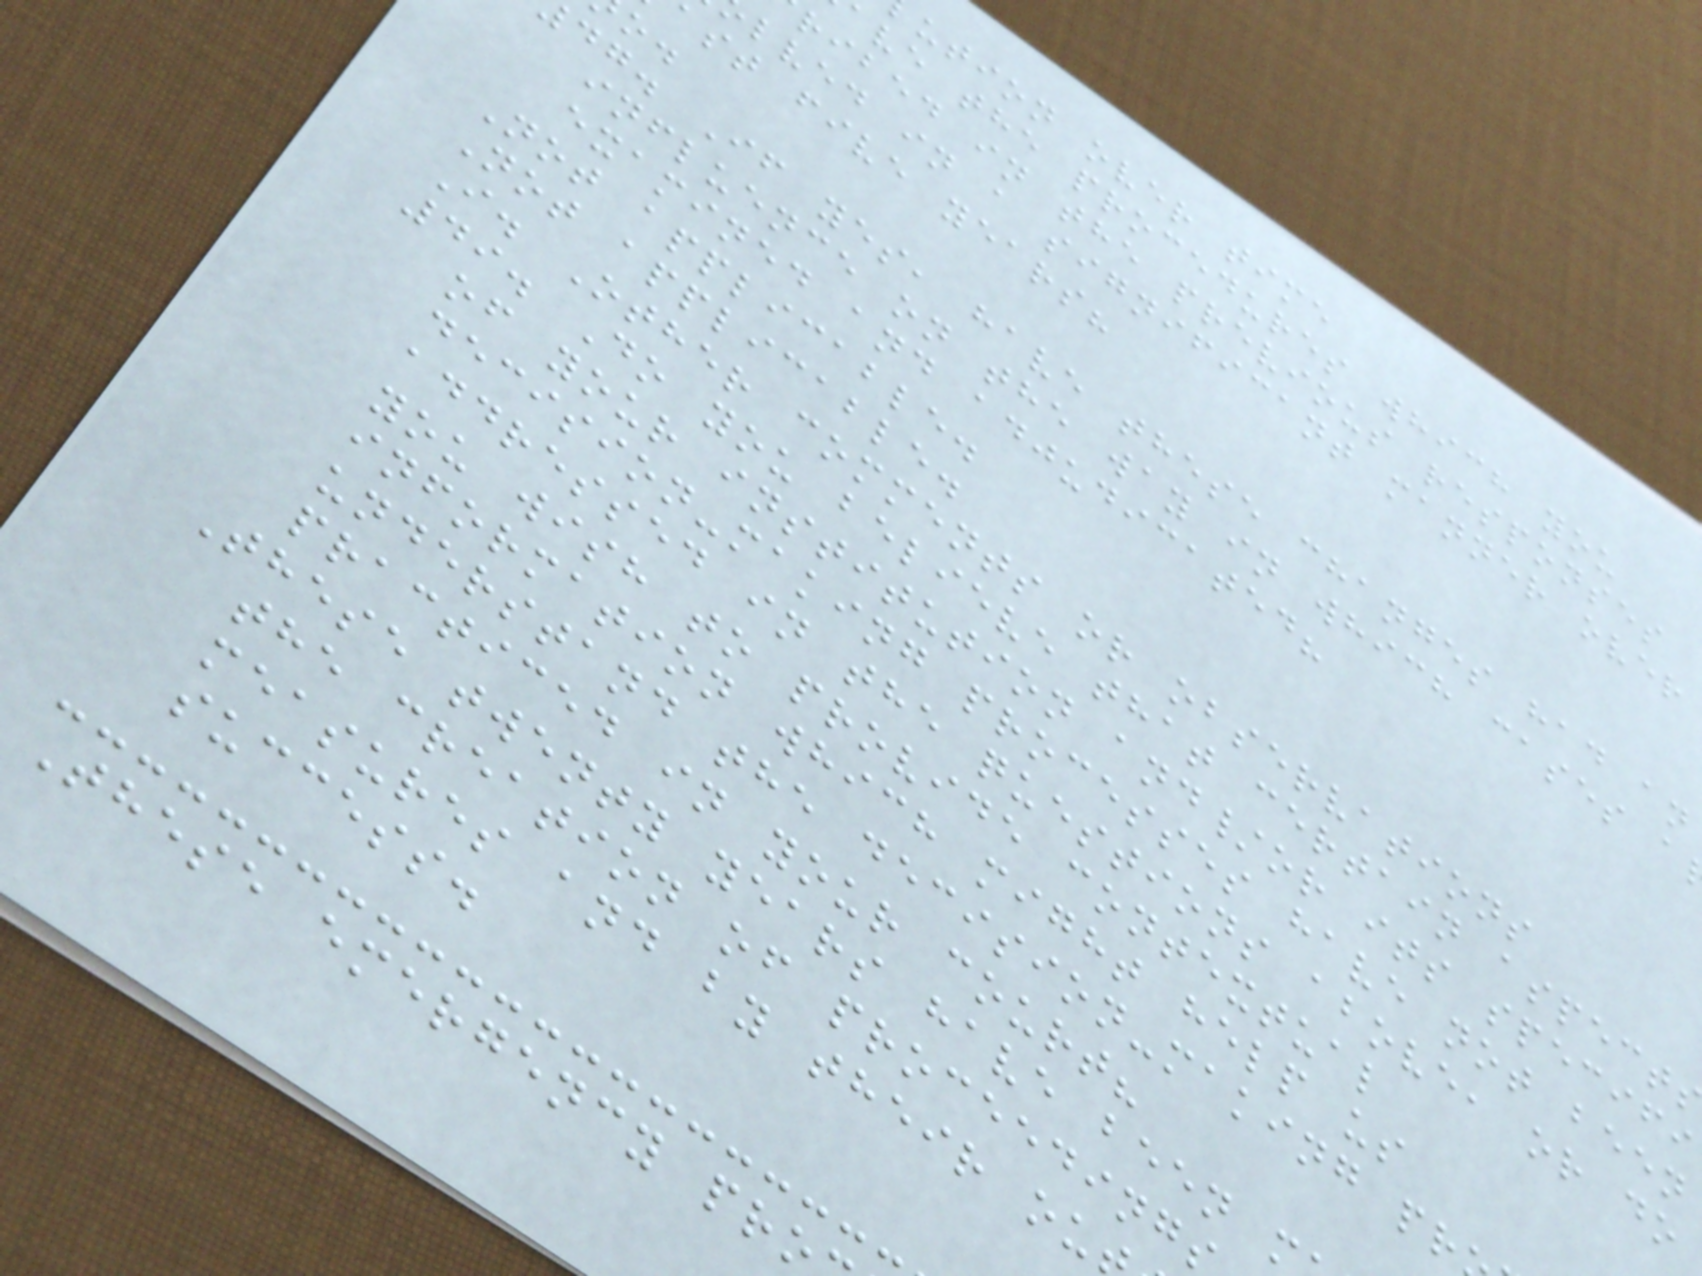ution over time
ave the procedures which you
ribed in the previous responses
lved in a significant manner over
ast five years?
dg. If yes, have these changes had an
influence on the way in which cases a
examined and adjudicated?
Not applicable.
Not applicable.
I. Other comments or observations
49. Do you believe that certain aspect
of your institution and/or its specifi
decision-making processes have not been
addressed in the questions above, or do
you wish to provide contextual
information which might help us
understand the decision-making pr
practiced in your court?
These twenty years have been m
the creation of proceeding
measures and by their ou
success.
These emergency pro
